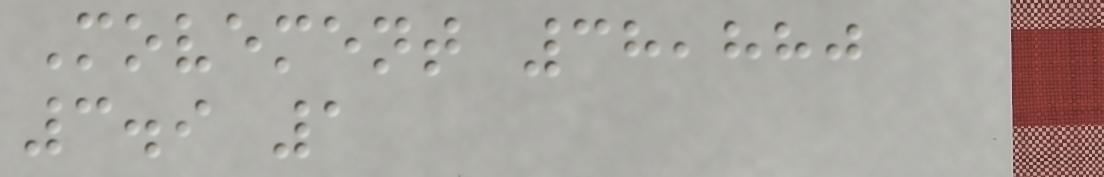Movement 38,880
3.9 1
